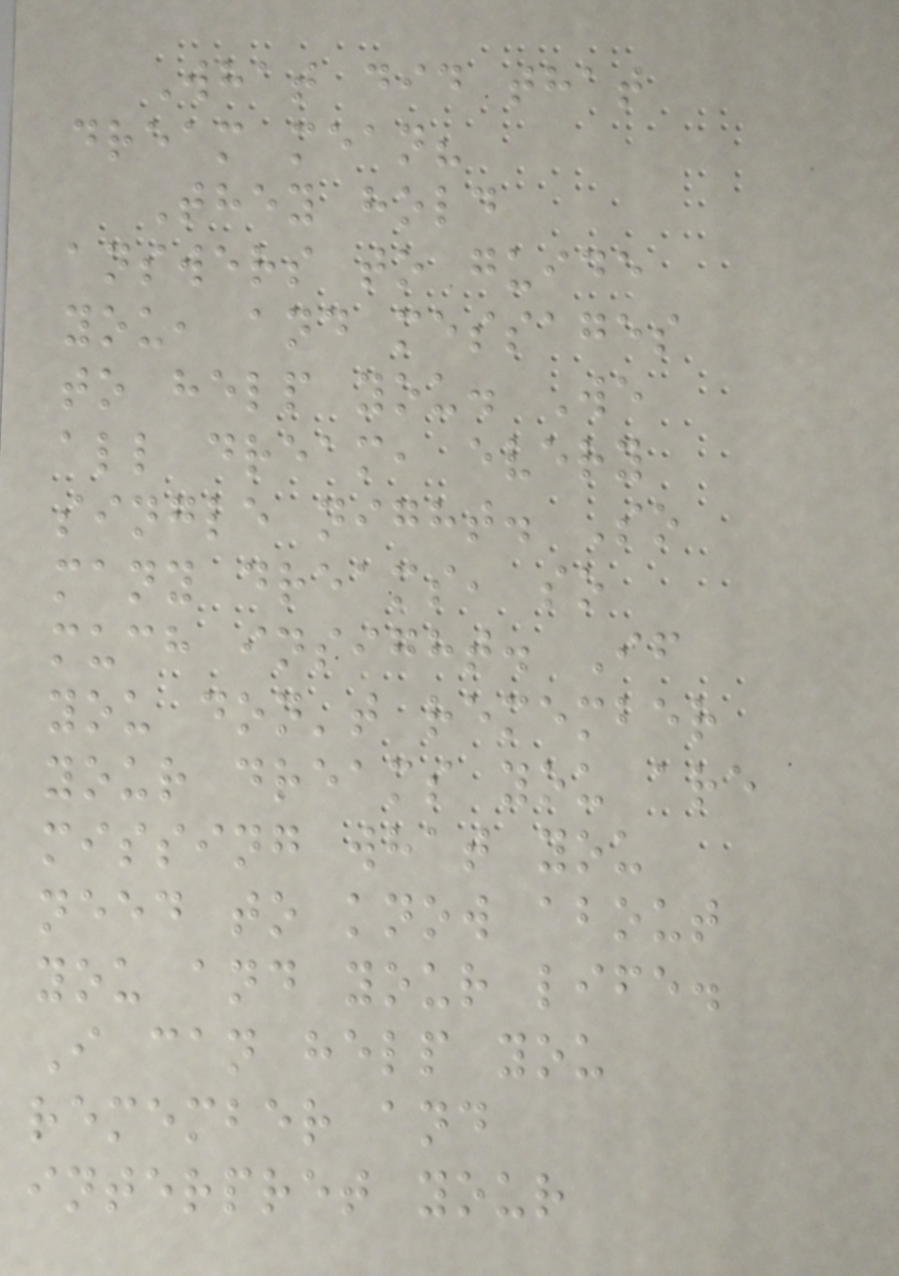What did that
dream mean?
They hold
answers to guide
you, and messages
to help you. We
all dream, every
single night. So
many dreams, so
much insight. If
you don't remember
your dreams you are
missing what you
need to know about
you and your life.
I can help you
remember and
interpret your
